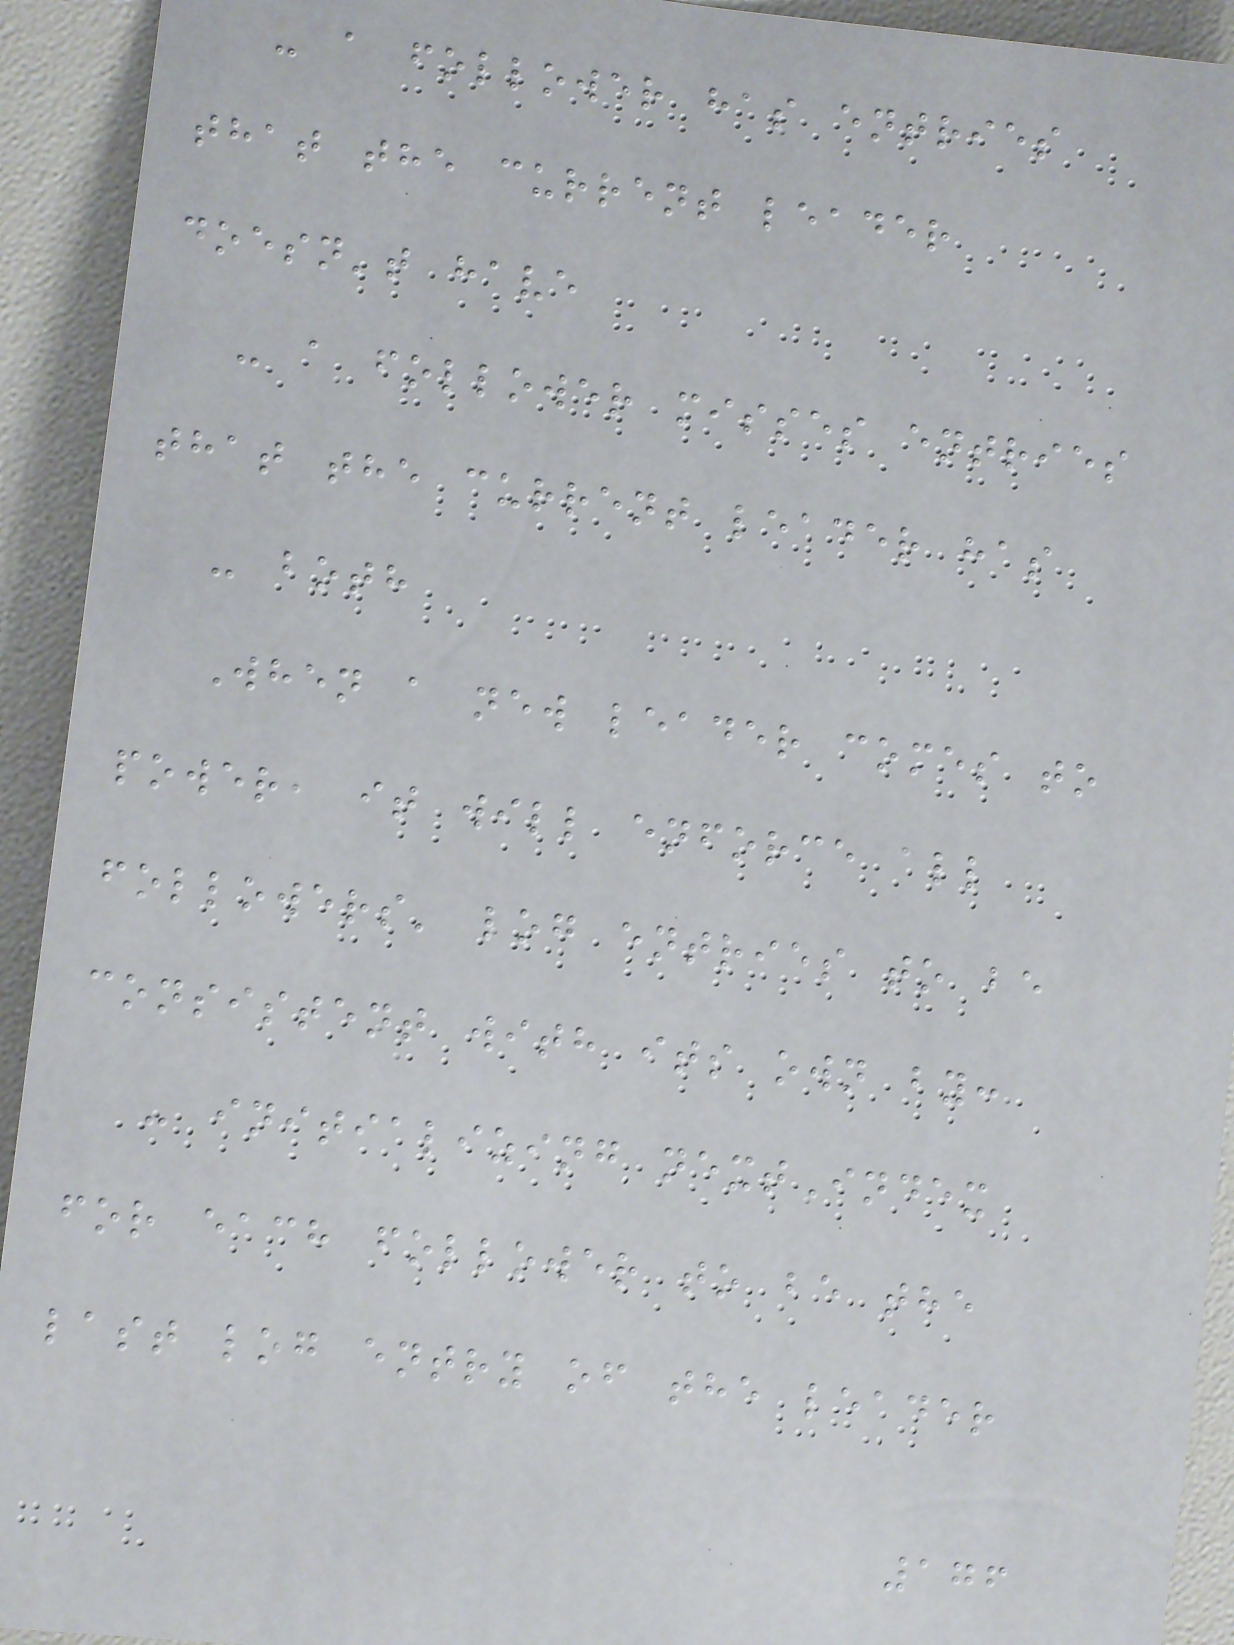- a follower has entries
that the current leader
doesn't have
- a follower misses entries
that the current leader has
- both
When a new leader comes to
power, it will enforce all
followers' log entries to be
consistent with its own by:
- initializing nextIndex
for each follower to be the
last log entry of the leader
176
